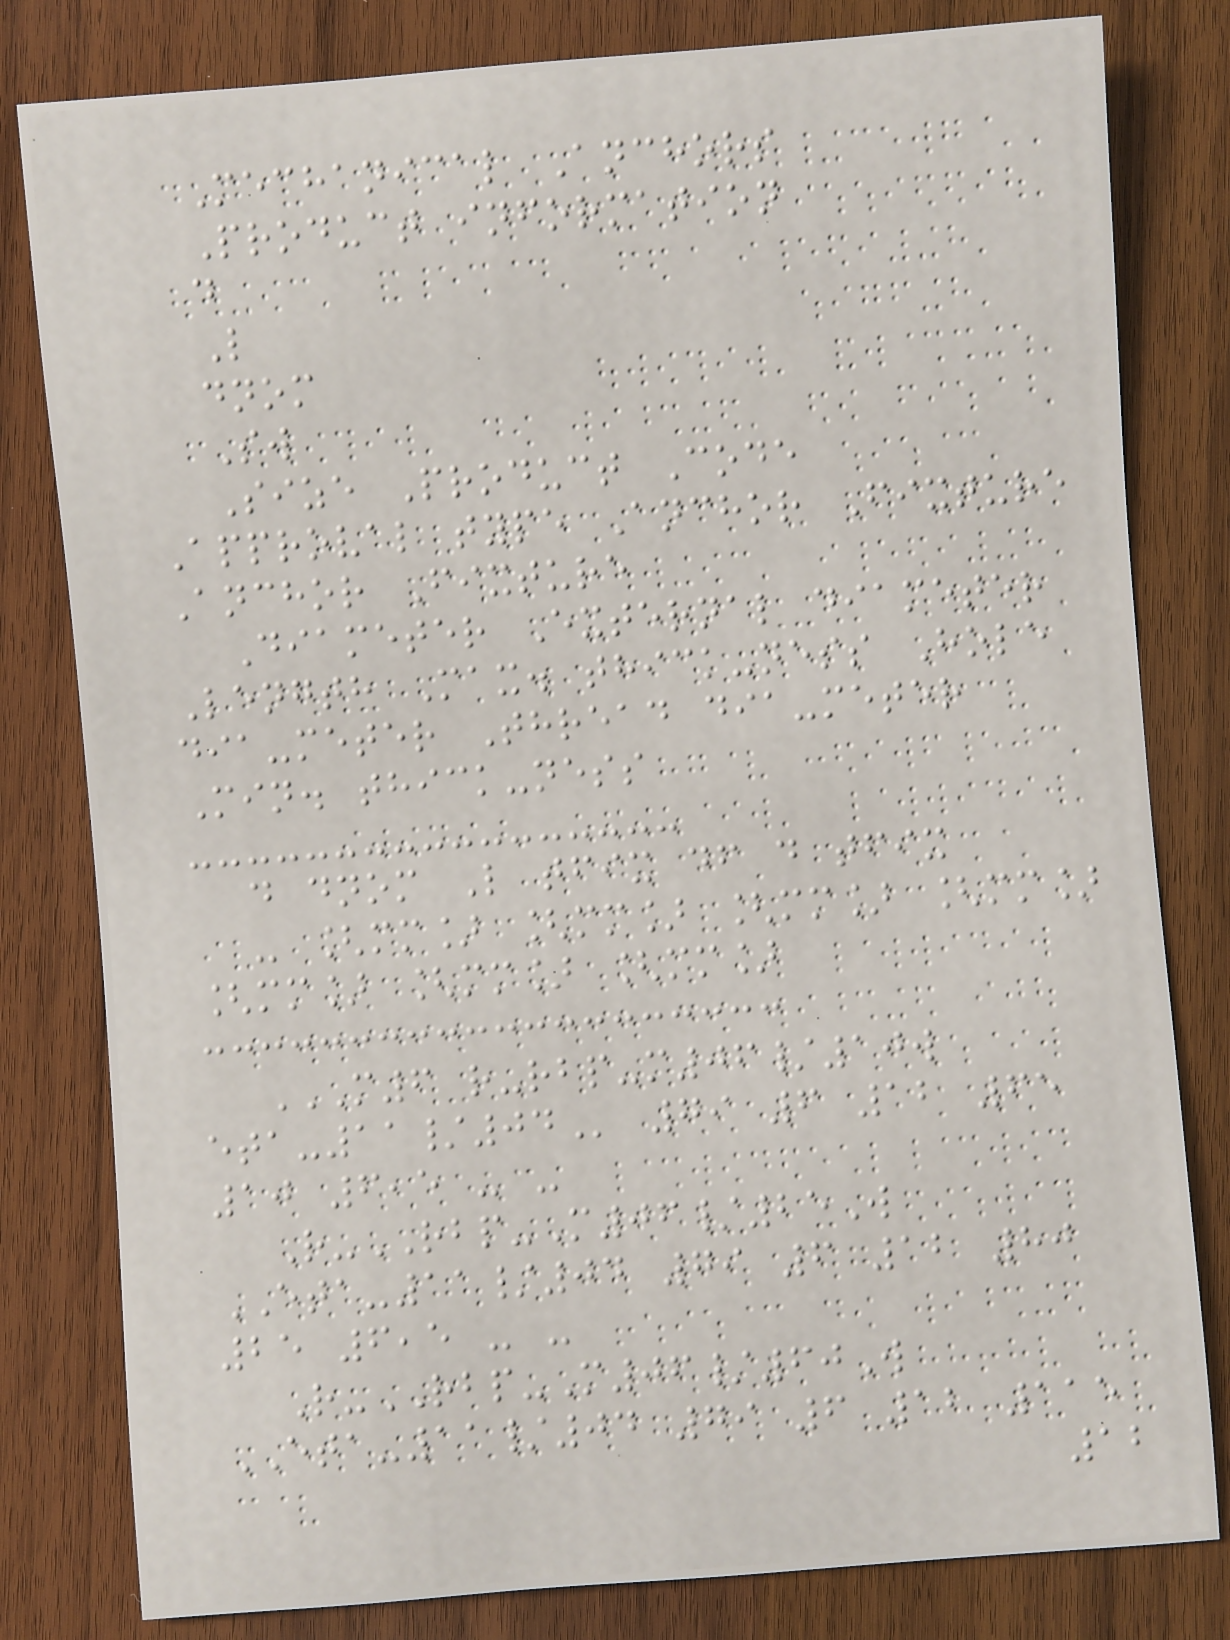Mechanical Anchors
Product information
d
L
dnom
Sw
Size Product Code
Approval type Anchor Fixture
Anchor Fixture
Diameter External diameter
Length Max. thick-ness Hole
dia-meter Thread dia-meter
Min. thick-ness
d dnom L tfix df d tfix
- [mm] [mm] [mm] [mm]
[mm] [mm] [mm]
M6 R-RBP-M06/10W
ETA-11/04 79 6 12 65
10 6,5 - -
R-RBP-M06/25W
ETA-11/04 79 6 12 80
25 6,5 - -
R-RBP-M06/60W
ETA-11/04 79 6 12 115
12
